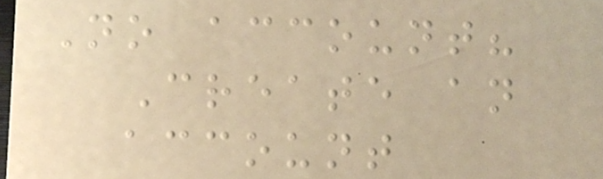No account?
Create an
account
